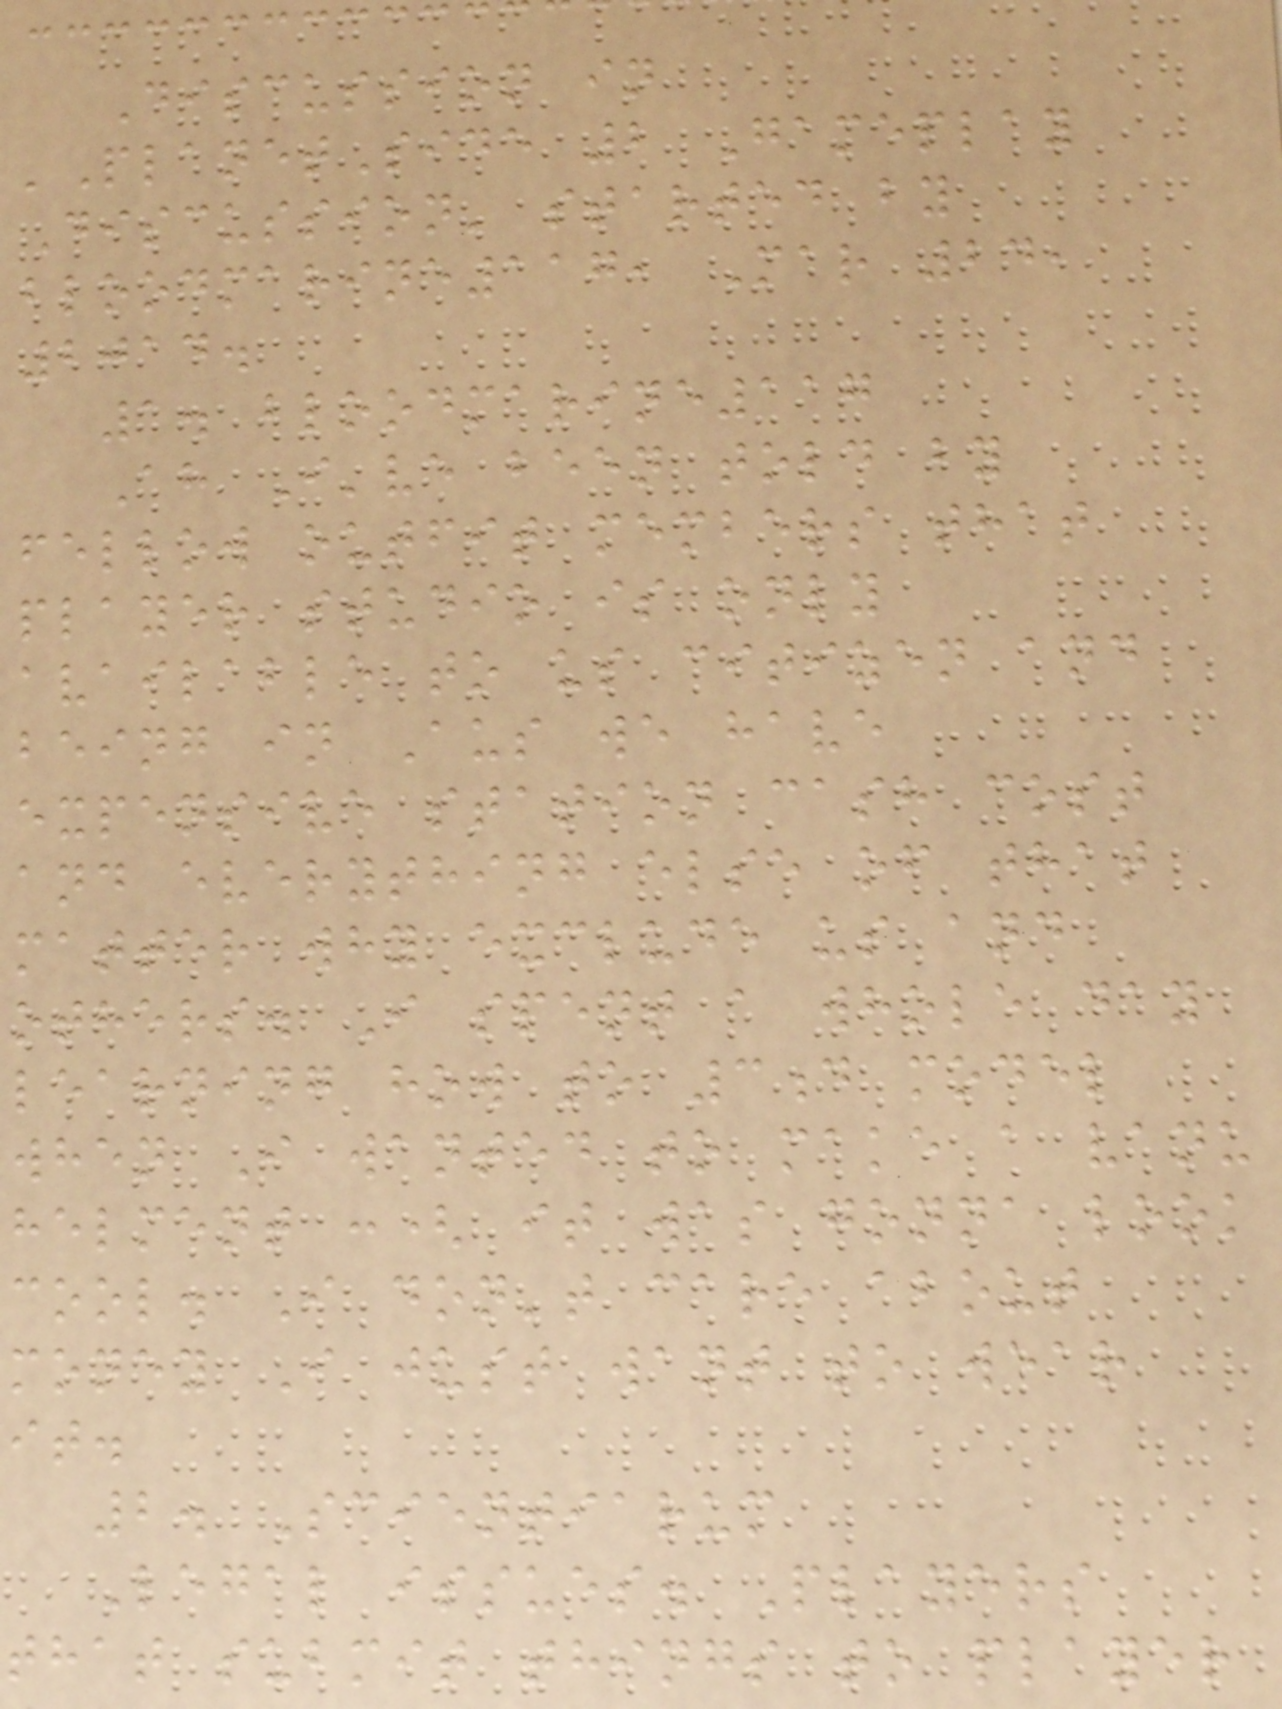Discussion in
'PlanetSide 2 Gameplay
Discussion' started by
bloodmarine117, Mar 24,
2014.
1. bloodmarine117
Ah I've been told by
fellow outfit members that
player studio is only
available to us citizen and
being in Aus we have
expensive station cash cost
and everything else of that
matter why exclude us and
others. I spent a whole day
learning how to 3d model
when I wanted to make a vanu
helment :( it was gonna look
cool. I don't care about
money I just want to wear
it.
2. Scientiarum
Legal issues. Players
that submit things to player
